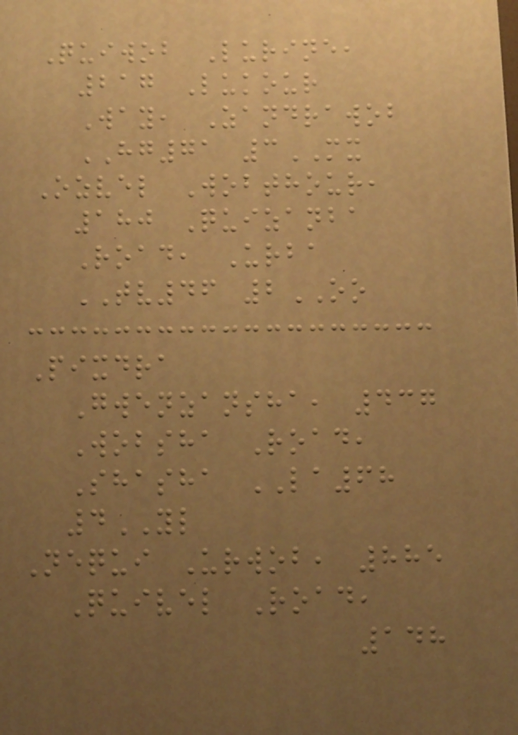Quiwob Lurine,
217 Lukour
Way, Zandrawob
HG71 3MX
Ozvel Wobthour,
180 Quizanba
Road, Urba
TV46 2OO
Pixdra
Gwenzansha, 437
Wobsha Road,
Shasha LA68
4YL
Nequi Urwob, 885
Quivel Road,
148
